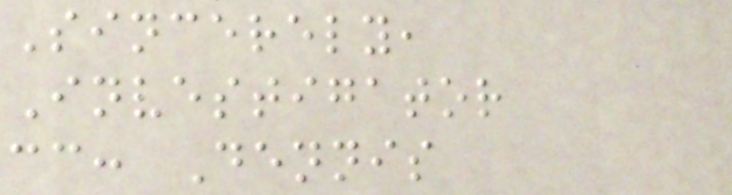Sincerely,
Investigator
cc: Dennis
